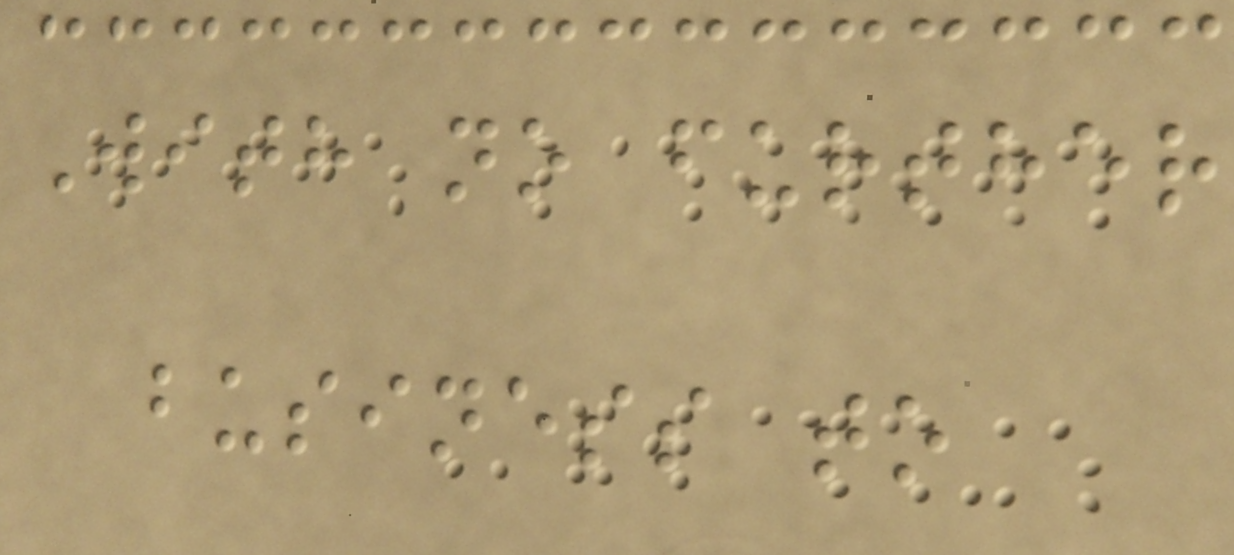With no further
business to
